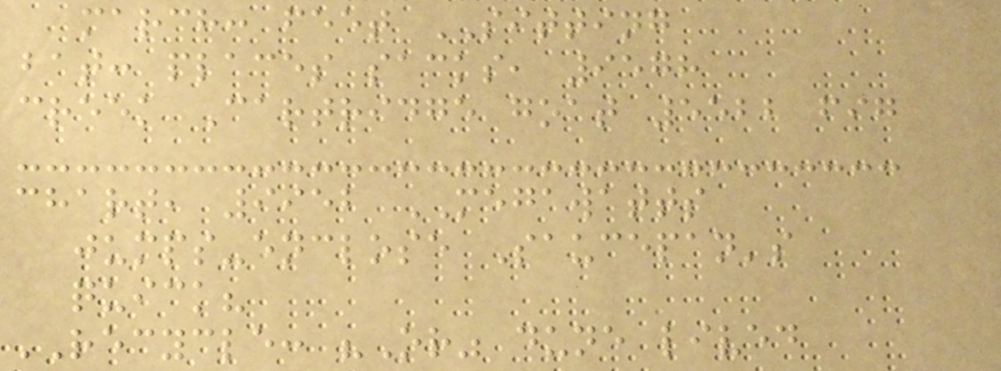march: feet SITTING
bat: places sacks, 9578
creek Cartridge goat 5522 fig
chart, 9952 MEGAWATTS
jumps-enclose Saucepan's
quick?
RECYCLE: "Or" dune lived
